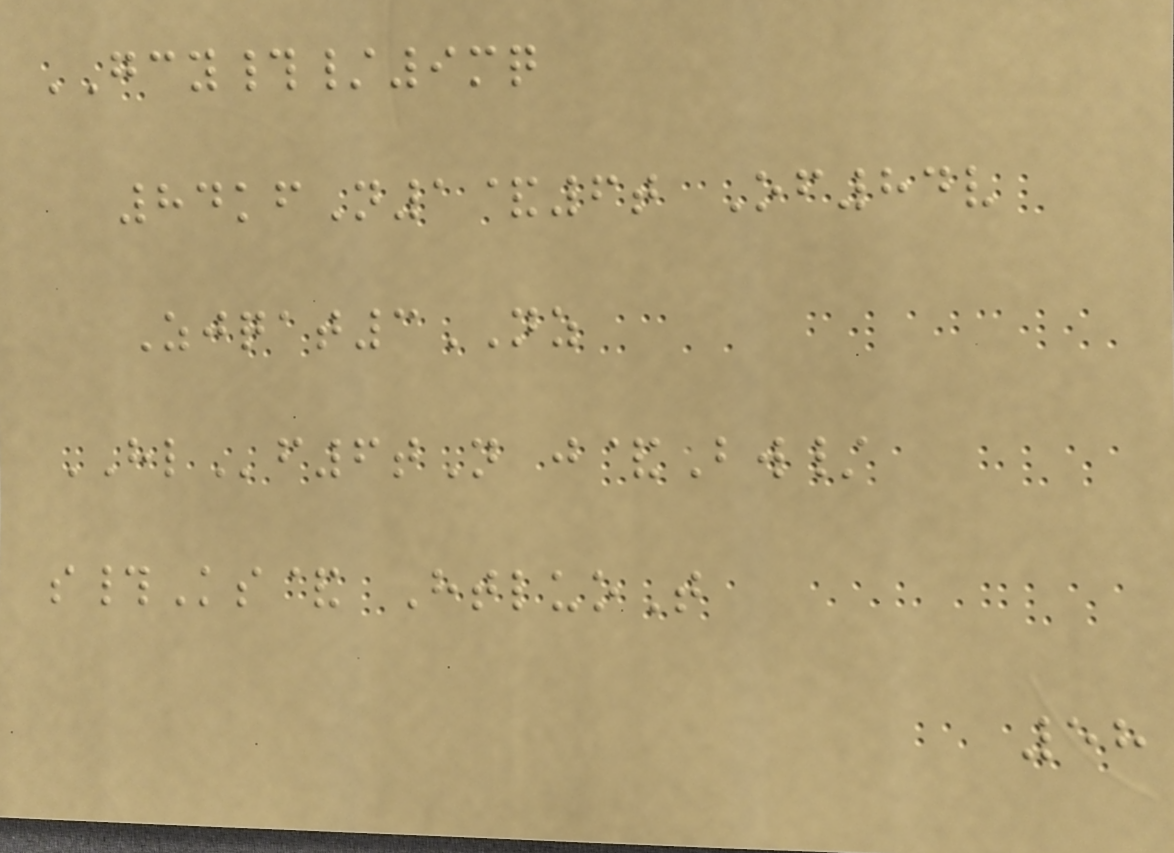GCY#/9mq
84kfN1&6t Of84v
Zjqat3NZ
HLf6tN j&Bw/
s#Ks& HtluoT
58
